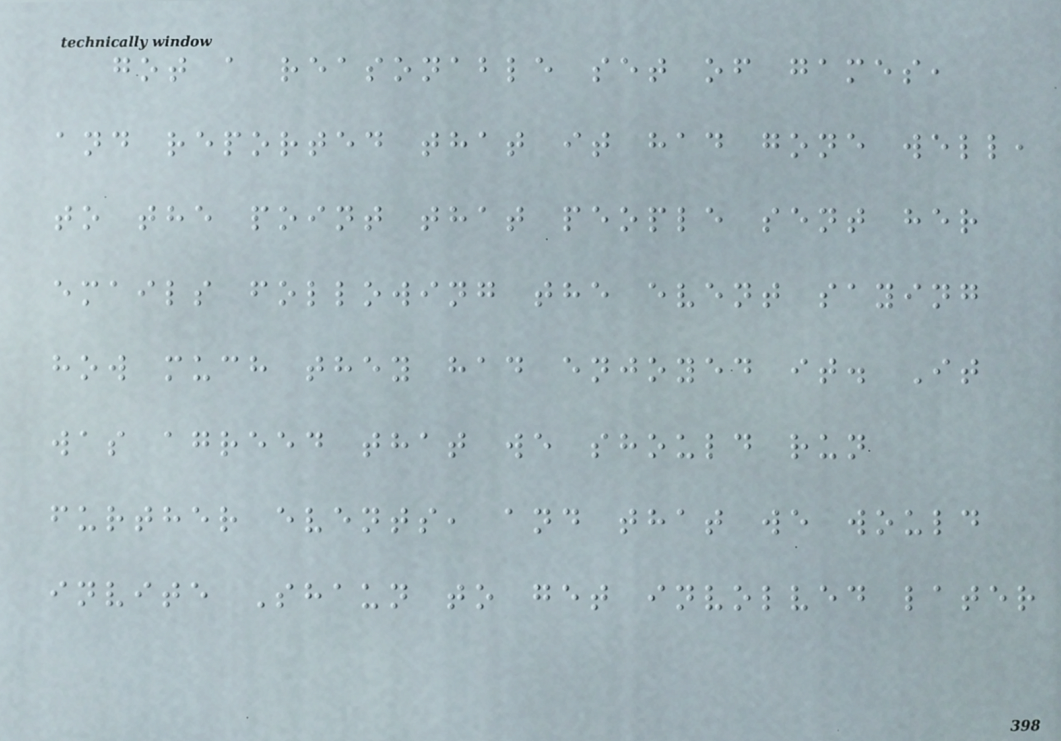got a reasonable set of games,
and reported that it had gone well,
to the point that people sent her
emails following the event saying
how much they had enjoyed it. It
was agreed that we should run
further events, and that we would
invite Shaun to get involved later
